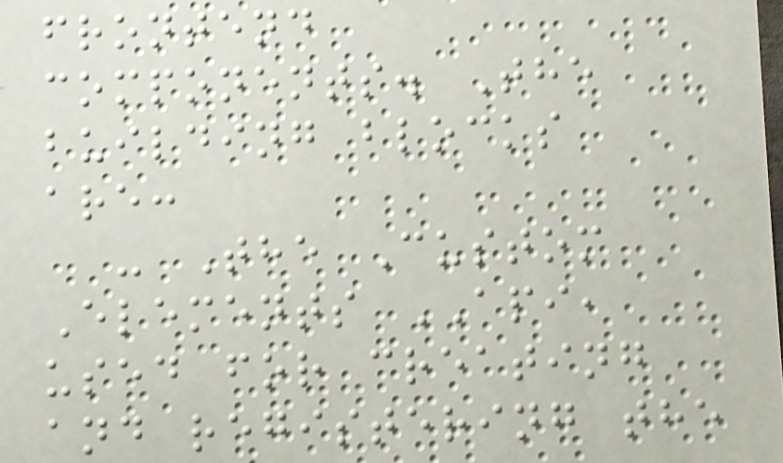frontend
components. The
building blocks
are:
- The Custom
Elements API,
used for creating
and registering the
